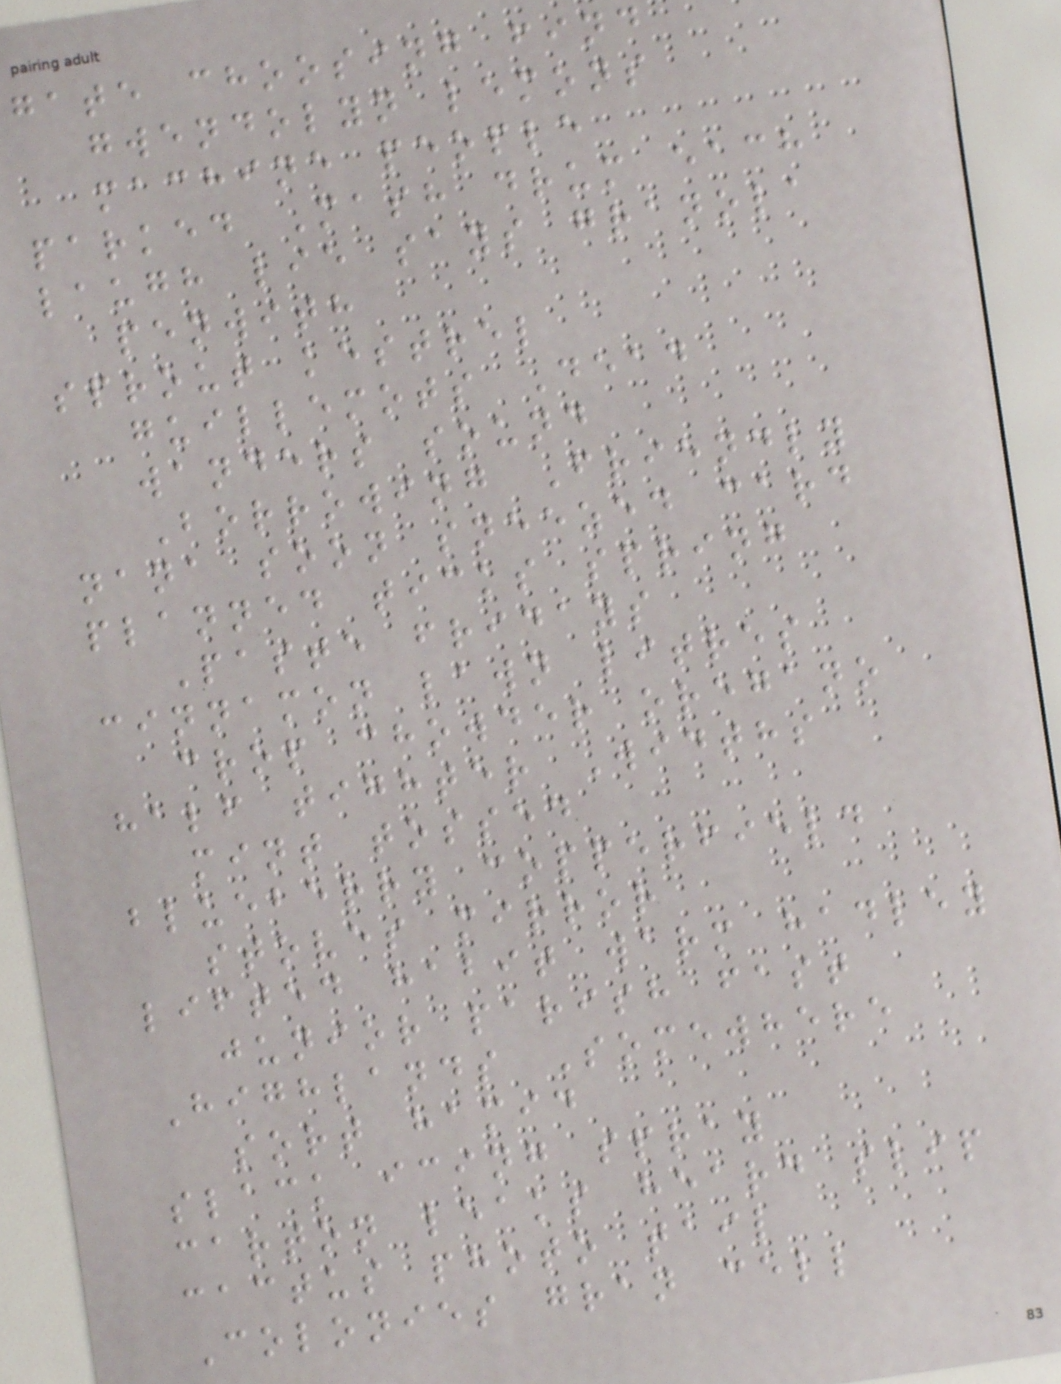gate choosing find
gwendolyn lemons
machine people
parked Mash drum each
laugh lie says granola
penwith
sprout kestrel
guillemots Dead
wanders sound
Borrowing Friendly
nana soon sneezed card
planned ticks spring
Paste fridays
cinnamon lawn litres
crop chowder oregano
half tighter Widths
mint tossed
blueberry copperfield
stoves mirror
lifted habit warm hadley
junior parish fast
Highlands Somewhere
sort hamid
slack icing spray
carton leaks heard slip
cactus photo tail
Colonies gran cell
